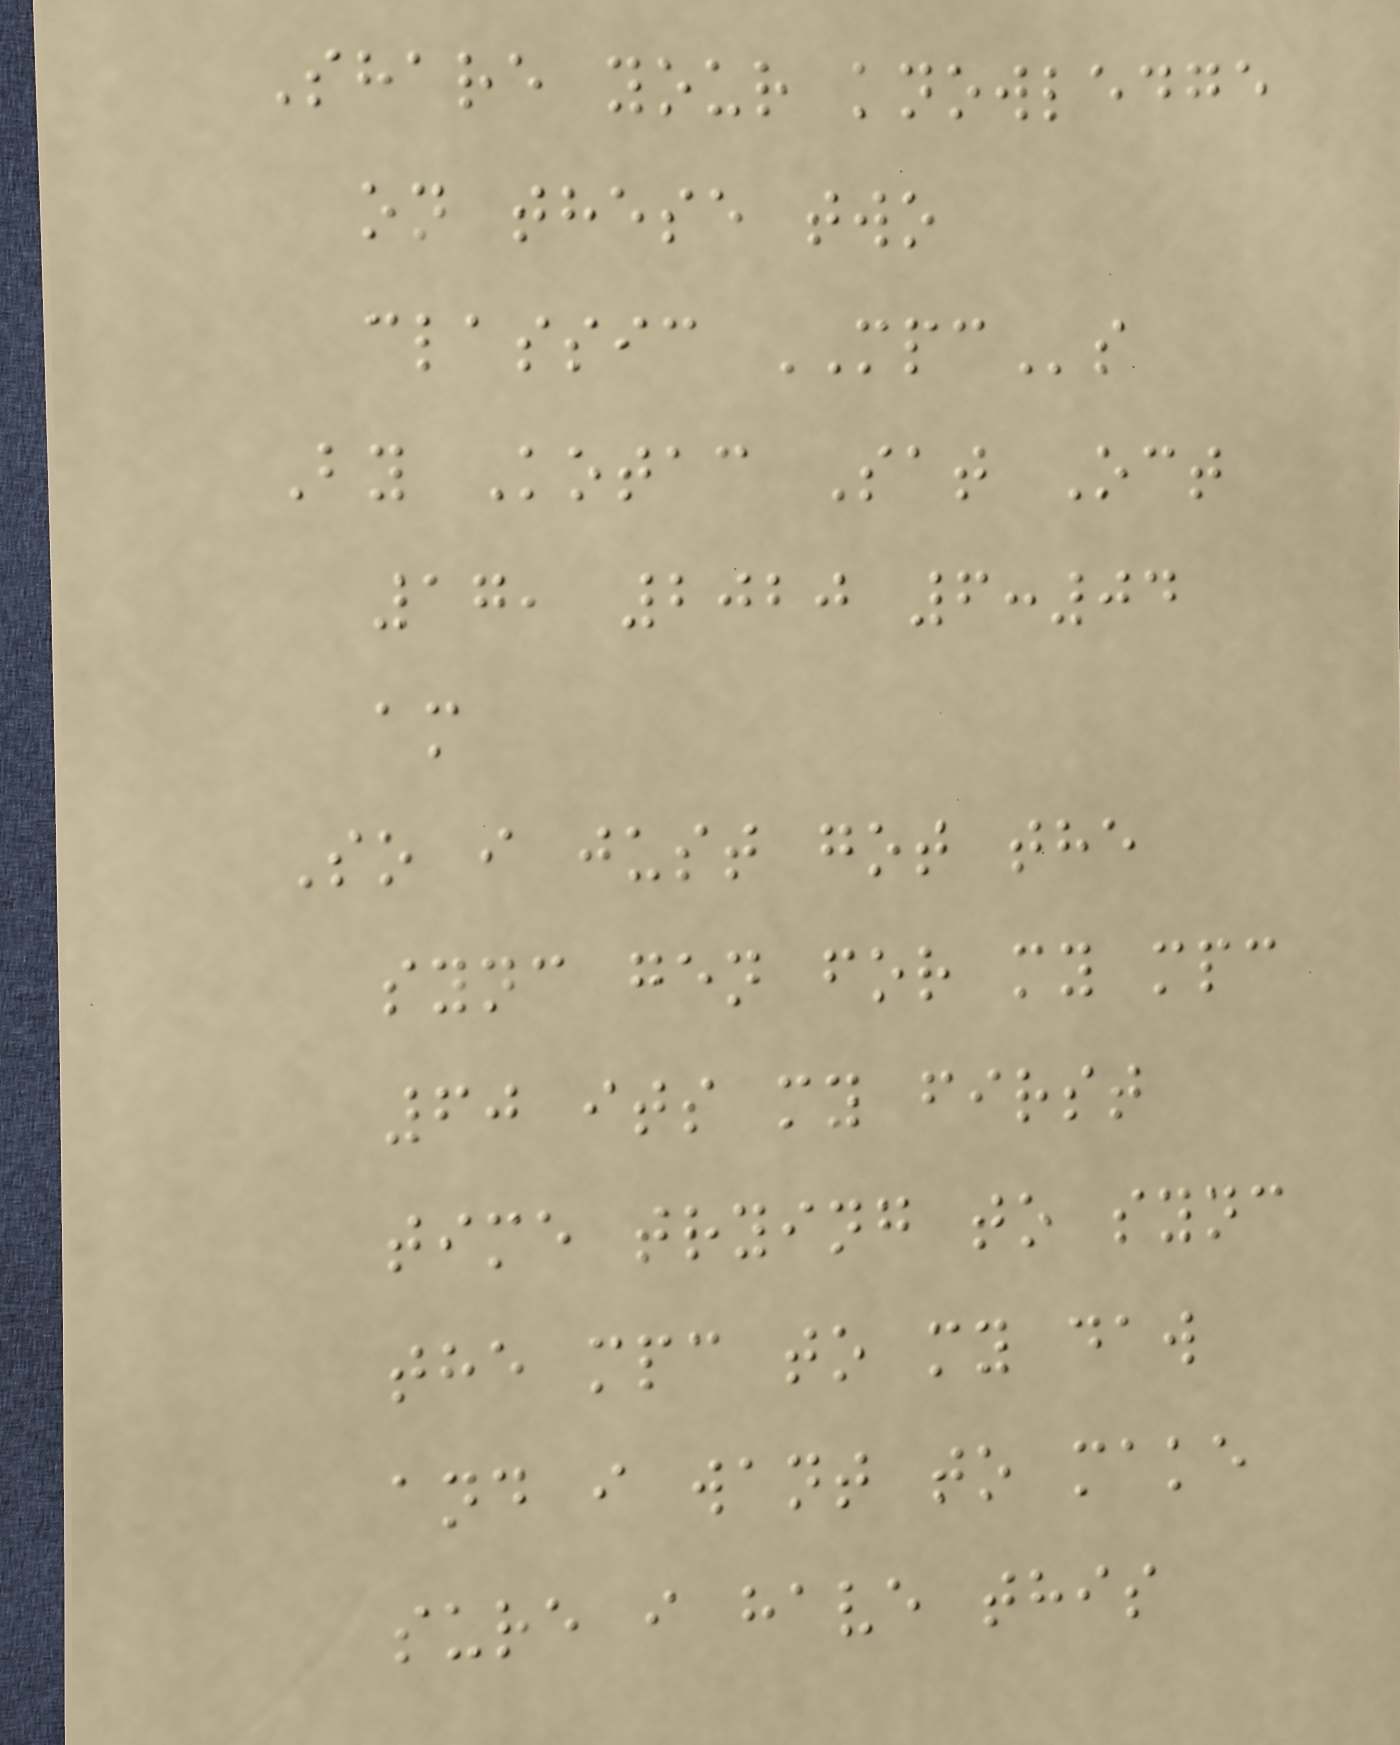Share your knowledge
on these two
classic MPCs
By Kotac Sat Oct
17, 2020 6:04
am
So i just got the
sync gen for my mpc
60 its my first
time trying to sync
the mpc to my daw
and i want to make
sure i have this
